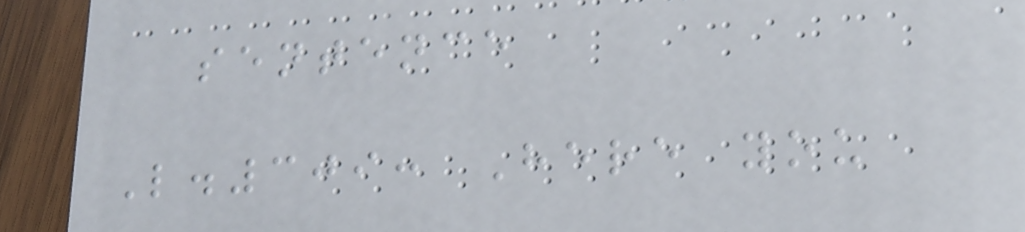sentence
L.309: Here you
